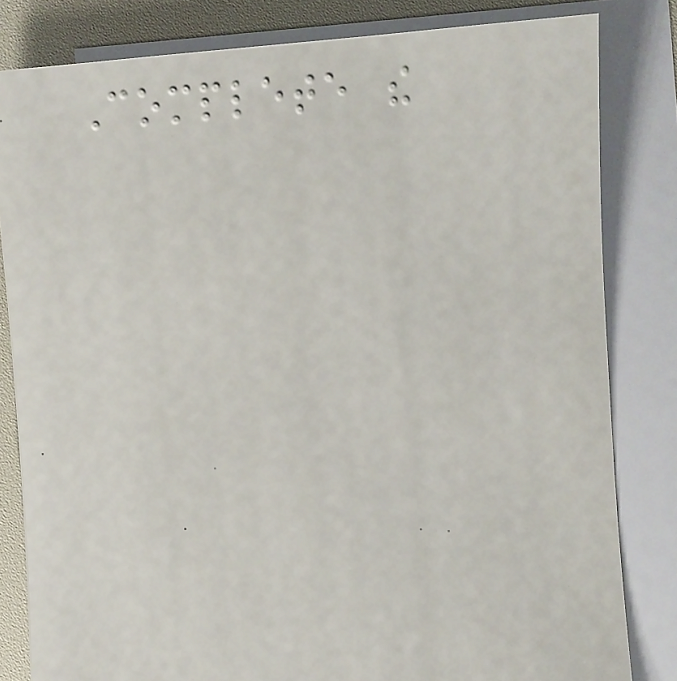Complete the
